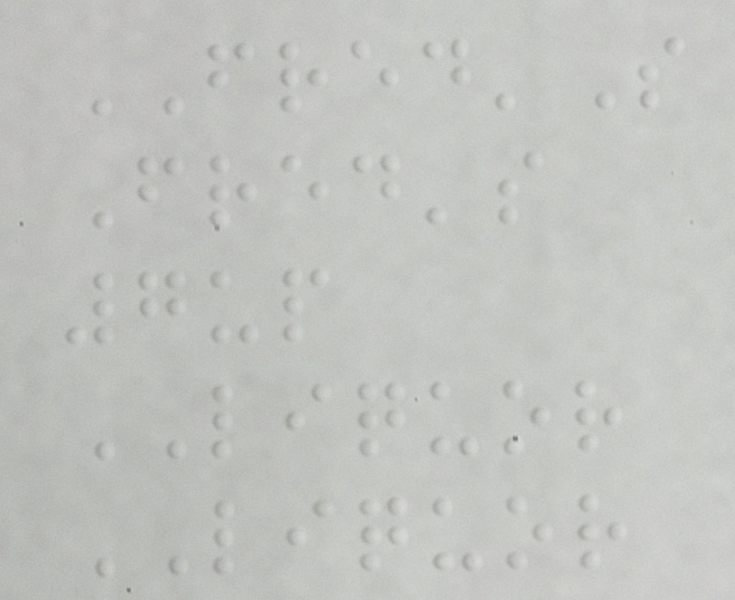FRED'S
Fred's
7up
LIQUOR
LIQUOR
